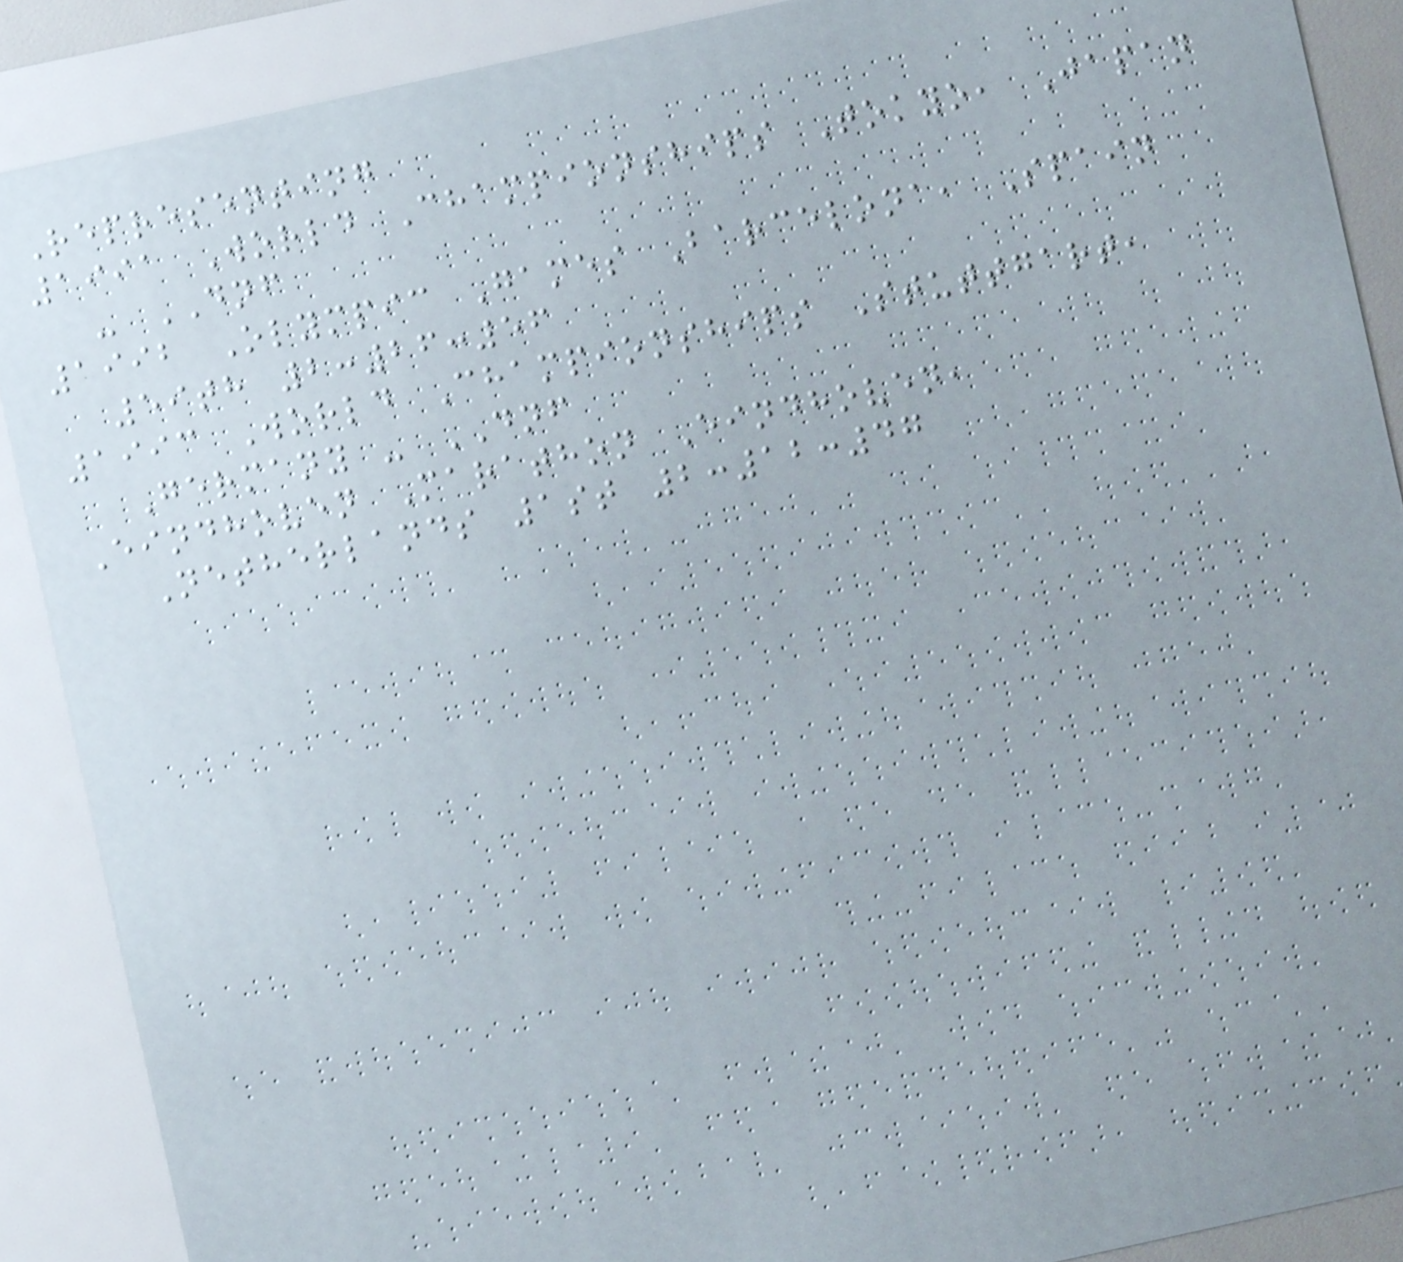Representing
1991 World Championships Tokyo, Japan
- DNF
1992 Olympic Games Barcelona, Spain
59th 2:26:56
1993 World Championships Stuttgart,
Germany - DNF
Eindhoven Marathon Eindhoven,
Netherlands 1st 2:12:47
